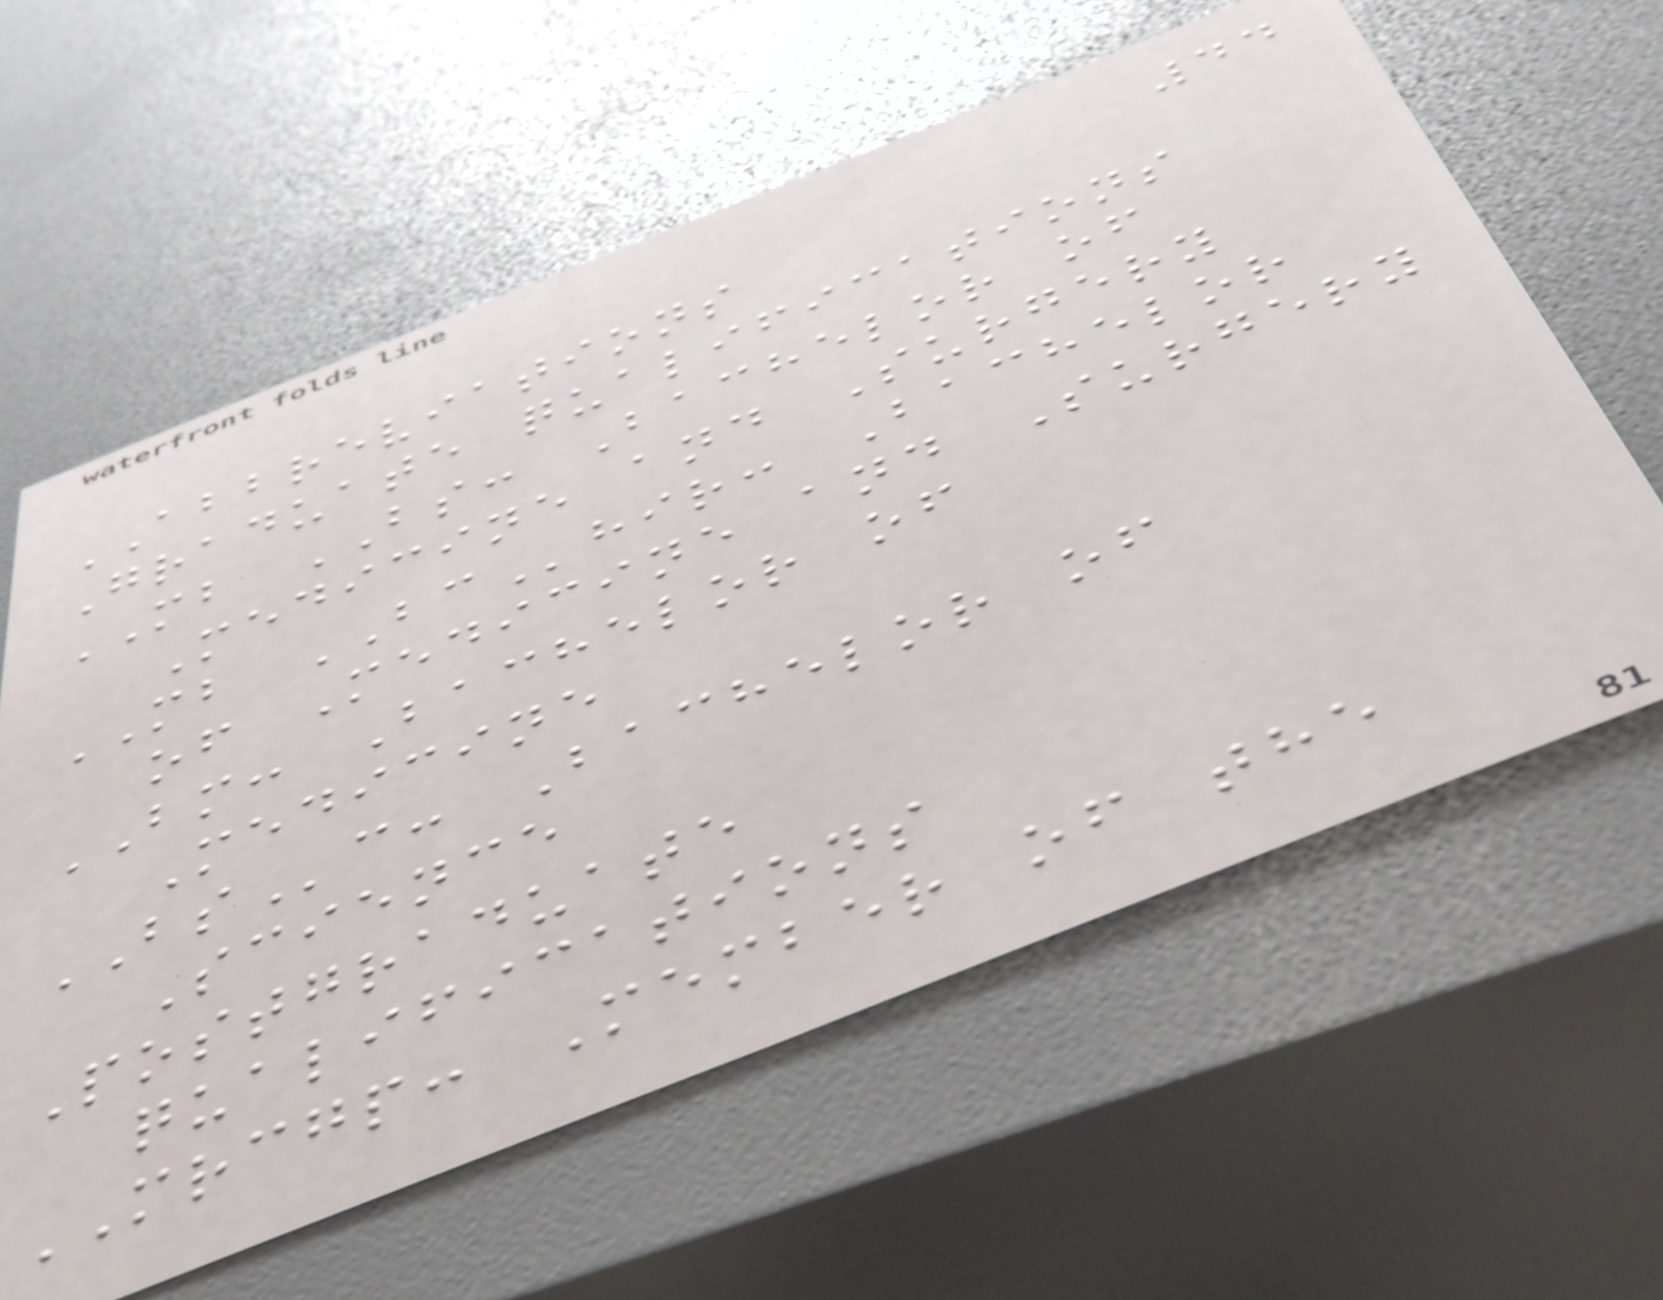44
ABBREVIATIONS
Graduate qualifications
MB BS: Bachelor of
Medicine and Surgery
MB BChir: Bachelor
of Medicine and Surgery
BM: Bachelor of
Medicine
BSc: Bachelor of
Science
Postgraduate
qualifications
MRCGP: Member of the
